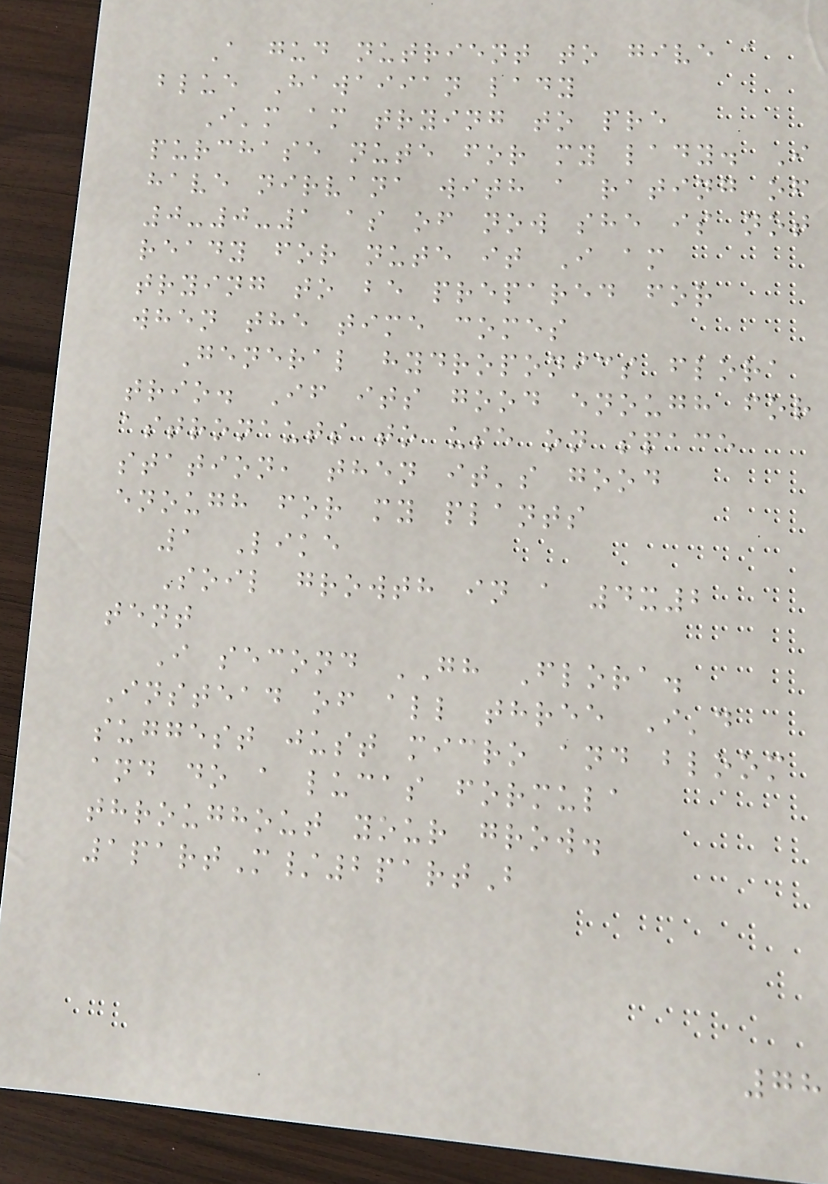A gud nutrient to give a
blue Hawaiian lady
I'm am trying to pre
purchase nute for my lady. I
have nirvana with a rating of
0-0-1 as of now she is not
ready for nute it I am
trying to be prepared for
when the time comes
General hydroponics flora
trio. If its good enough for
astronauts to use on space
station, then it's good
enough for my plants
1 Like
Soil growth in a 4x2
tent
I second GH Flora.
Instead of all three I'd
suggest just micro and bloom
and do a lucas formula
throughout your grow.
1partM/2partB
78
